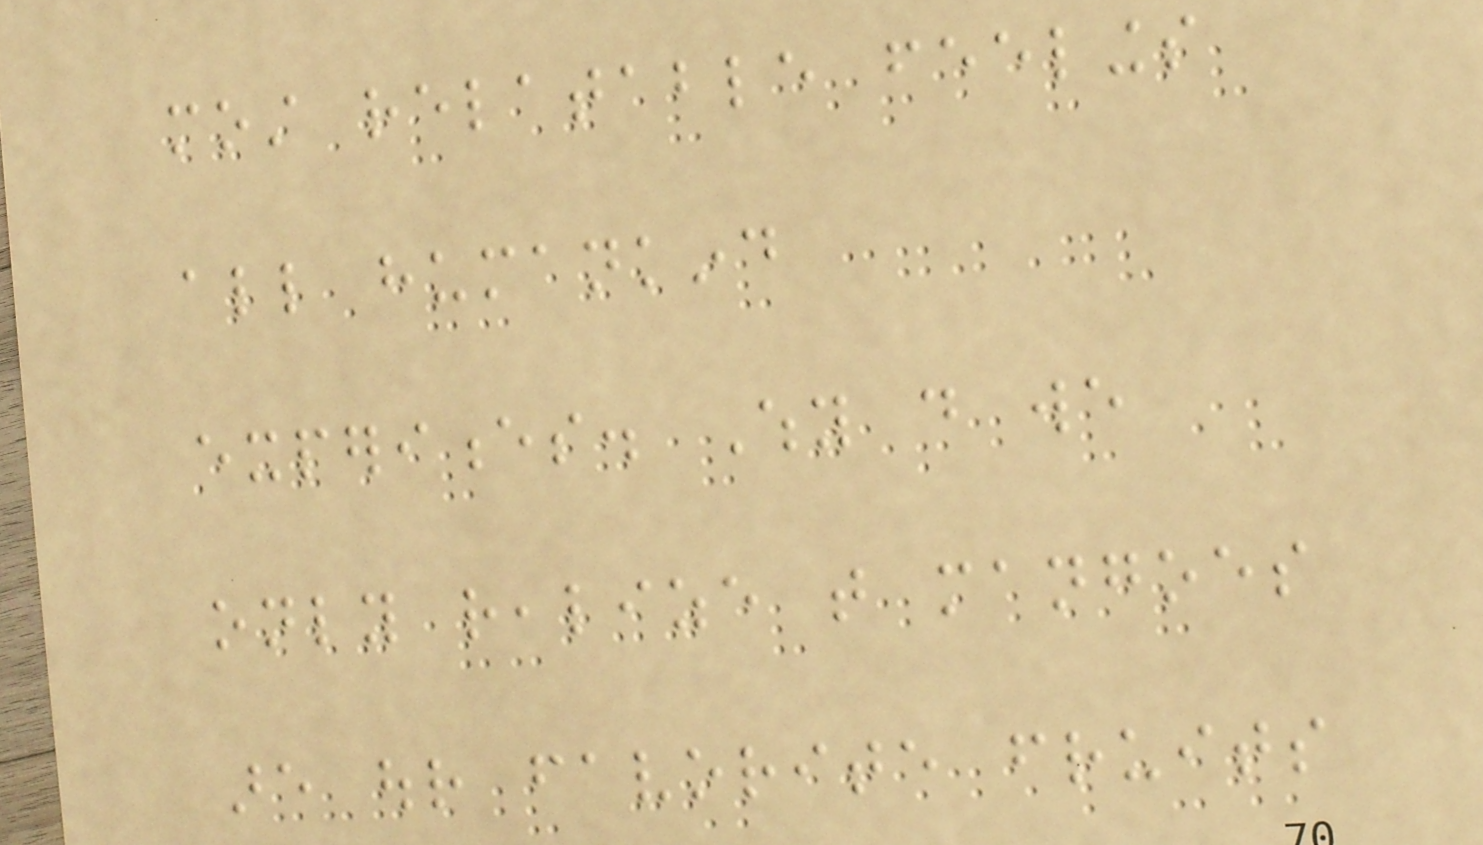most relatable feelings
all humankind
experiences. Why do we
only realize that mangoes
are our favorite fruits
